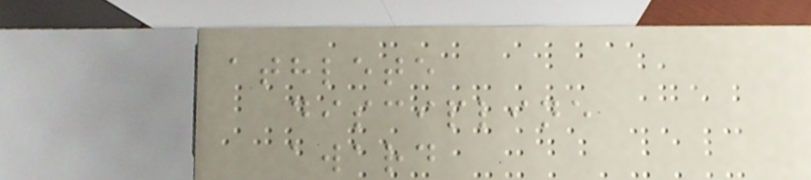athlete
discipline
award
